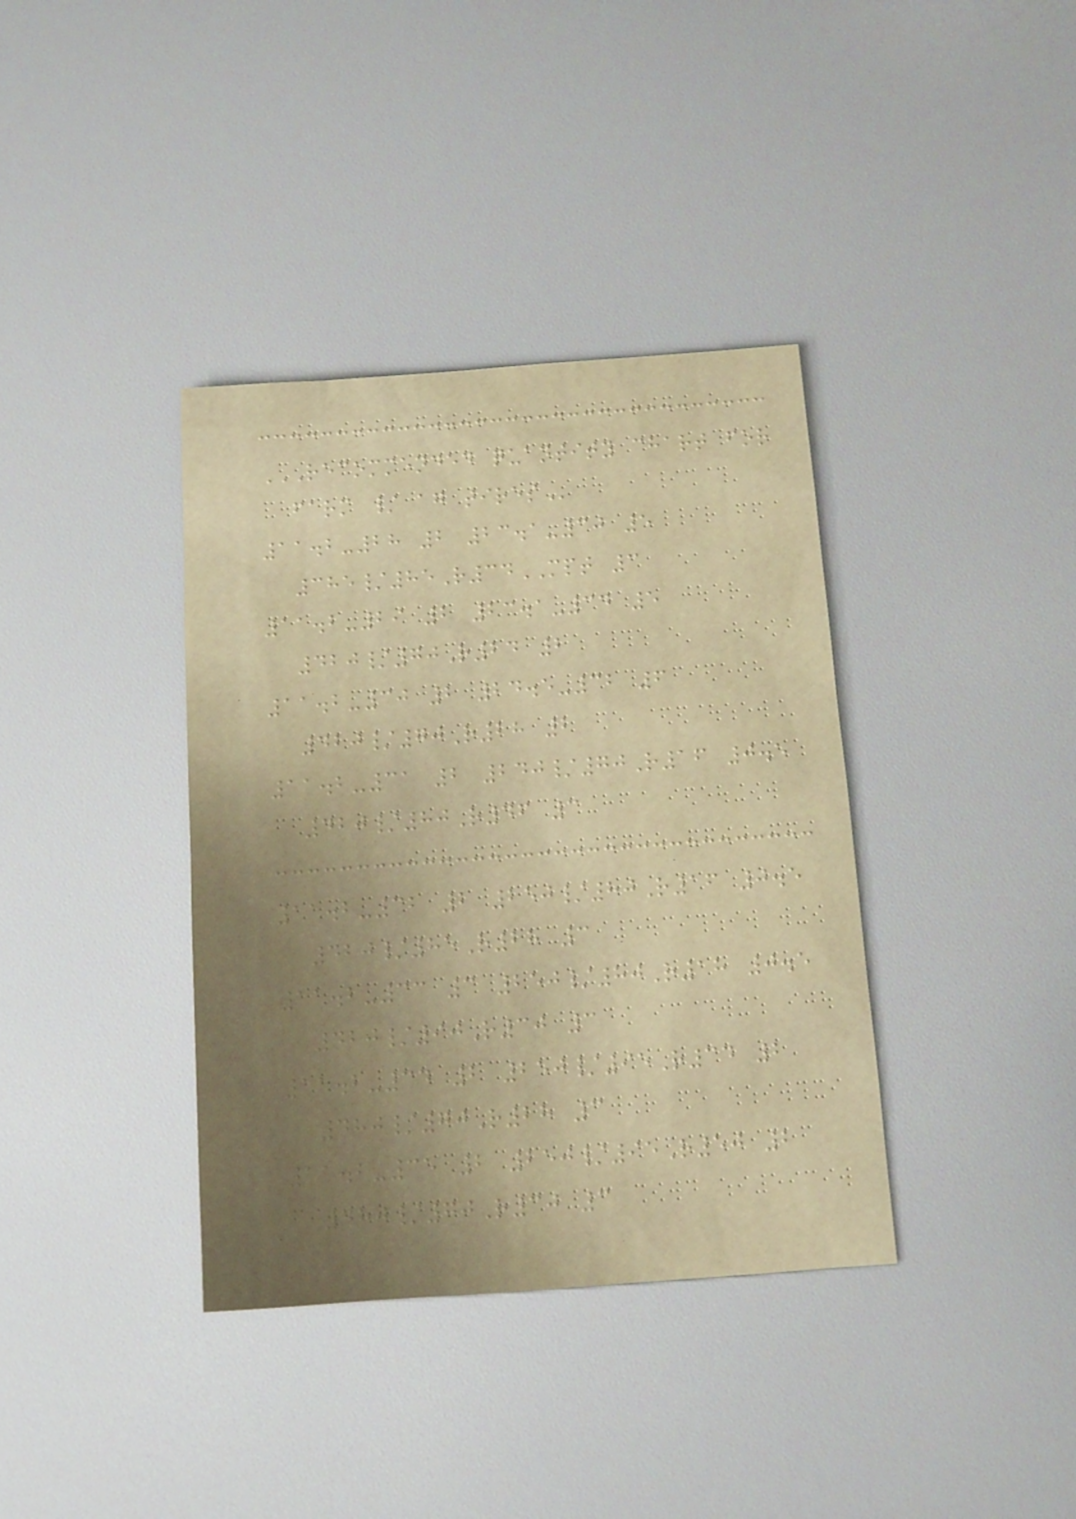RECOMMENDED QUANTITY CHART FOR
FARM / AG TIRES
11.2-28 2 23.1-30 5
385/85R34MPT 3
11.2-29 2 23.1-34 5
420/70R24 2
11.2-30 2 24.5-32 6
420/70R28 2
11.2-31 2 240/70R16 0.5
420/80R46 3
11.2-32 2 250/80R16 0.5
420/85R28 3
11.2-33 3 250/80R18 0.5
420/90R30 3
11.2-34 2 250/95R34 2
480/70R28 3
11.2-35 2 250/95R50 2
480/70R30 3
